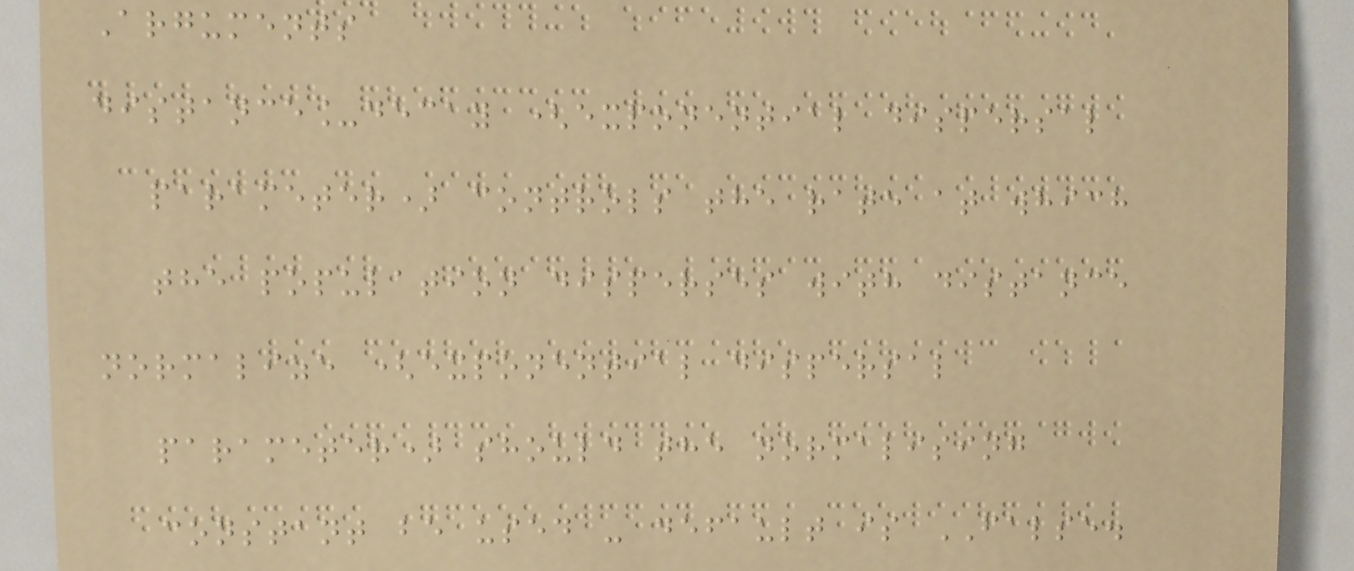Arguments
distance_decay (exponential dispersal
parameter) controls the rate at which
the population disperses with distance
normalize (exponential dispersal
parameter) should the normalising
constant be used - default is FALSE.
